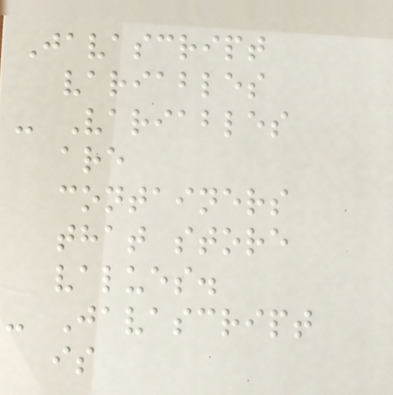Javascript
variables
- Variables
are
containers
that store
values.
- Javascript
is
